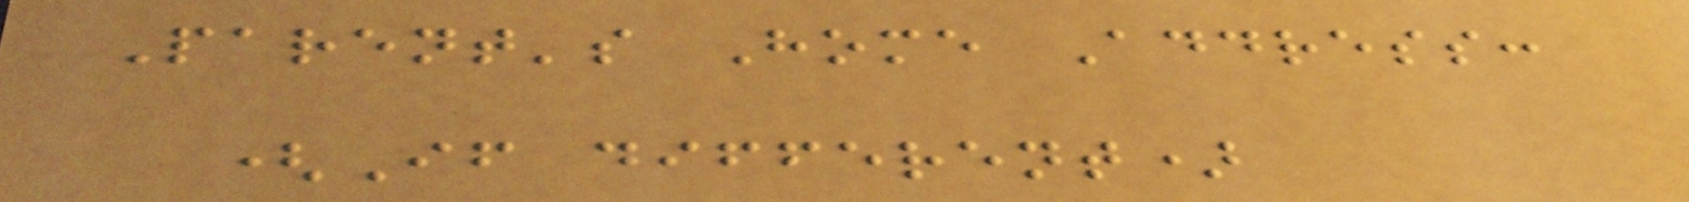Parent's Home Address:
(If different)
